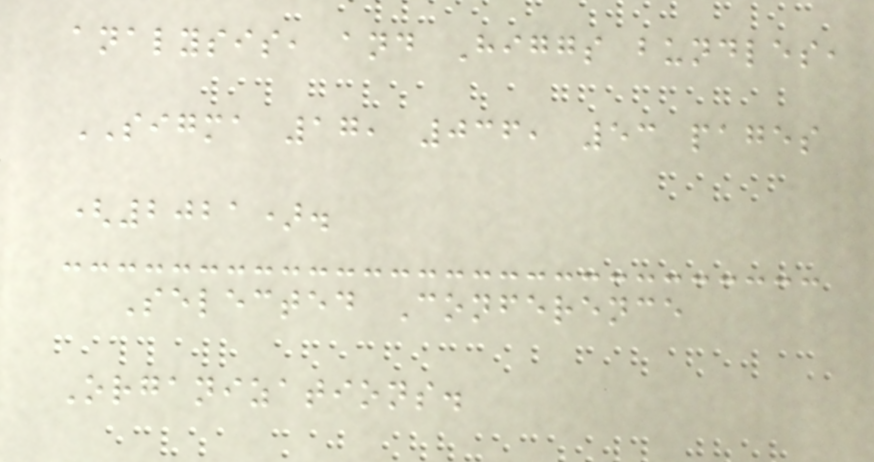analysis, and Higgs bundles,
SIGMA 17, 036, 53 pages
(2021).
Selected Conference
Organizations.
